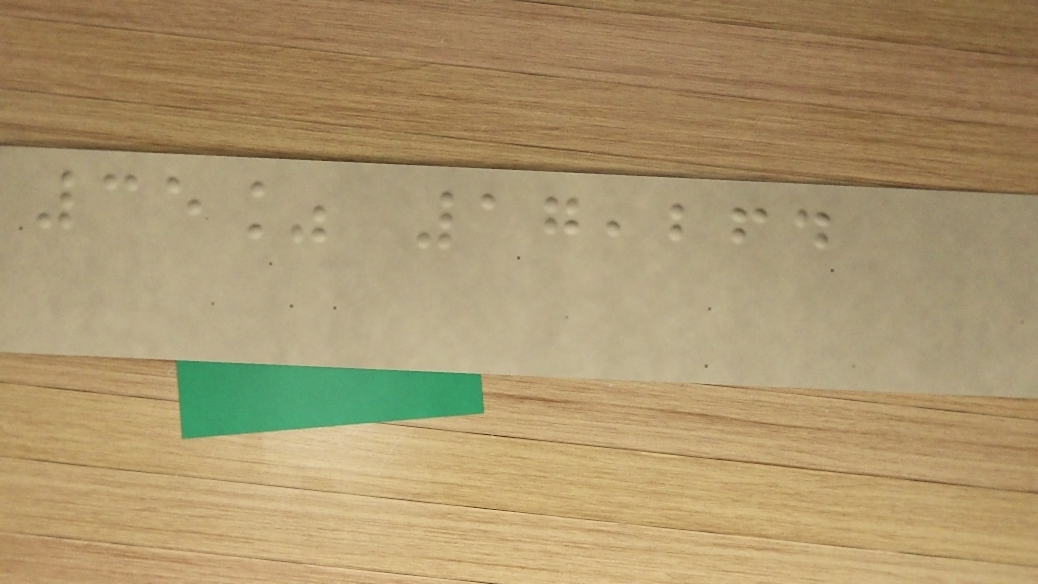35% 17,264
